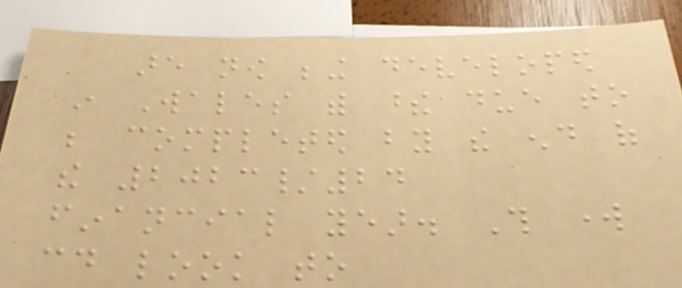are now being developed
in Wales with these due to
be completed by the end of
the 2023/24
financial year. This work
could look to
